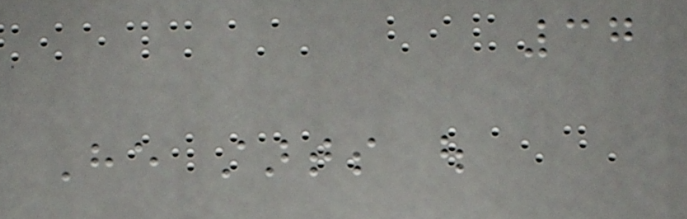37
He starts out
